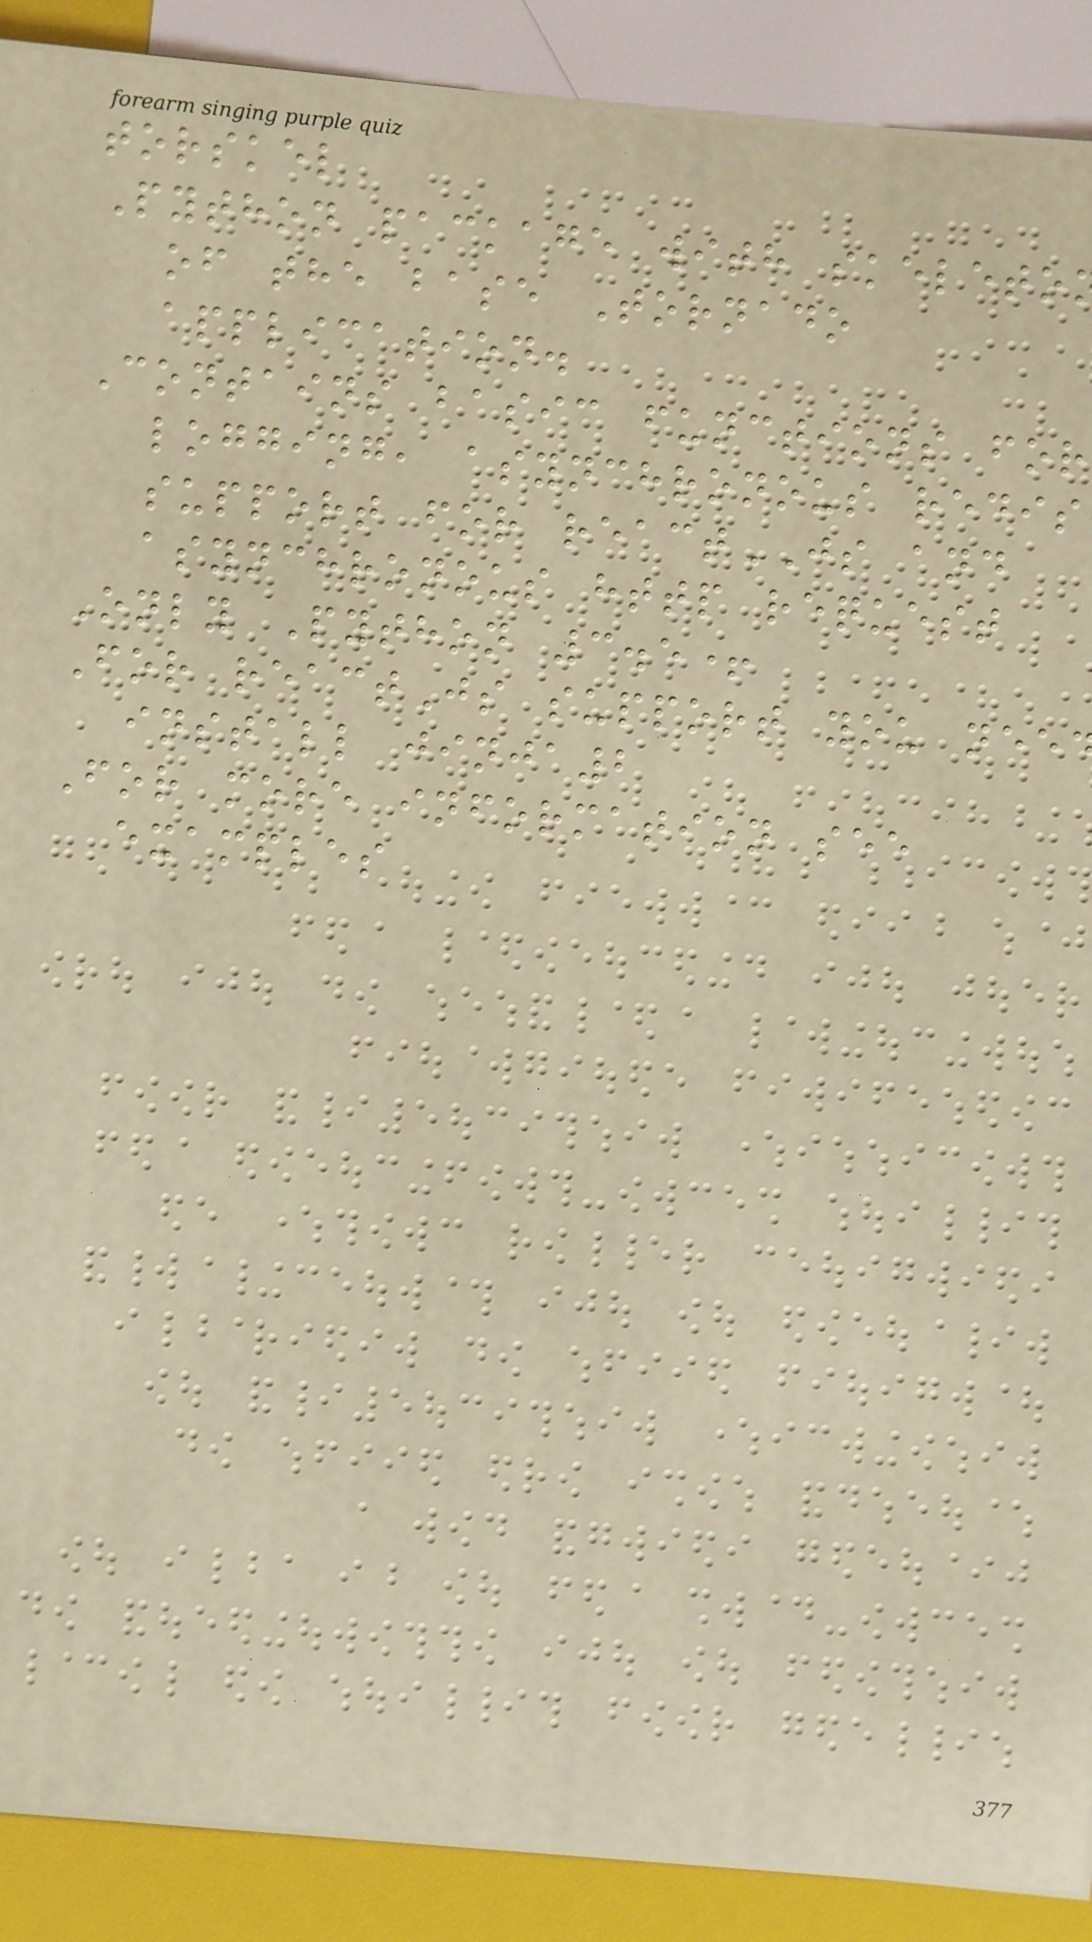torskel
Python package with skeleto
of the base Tornado
application.
Contains basic functions for
logging, asynchronous redis
support for reactJS and
asynchronous http request
Only Python 3.5+
For reactJs support you nee
install jinja2
For more information see
examples
